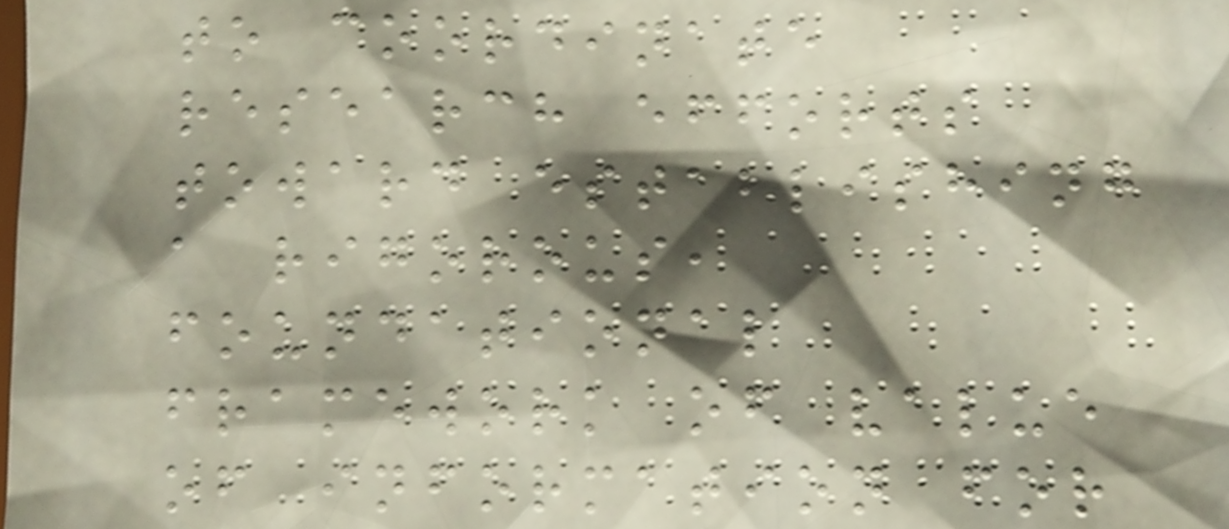to coordinate
research efforts
toward establishing
a rigorous,
foundational
framework of value
of information for
